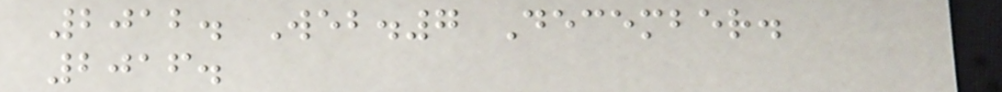2012. Web.7 December.
2016.
